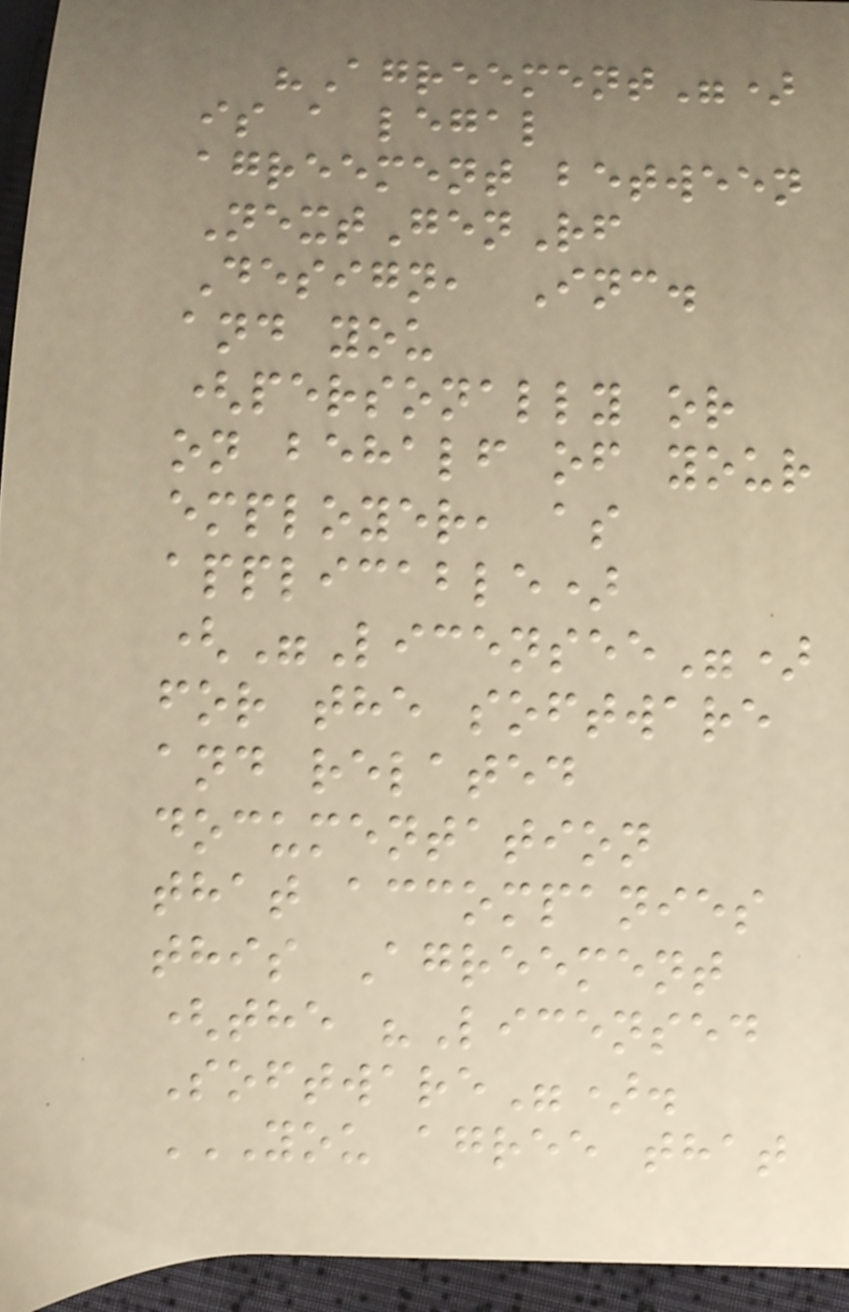"Agreement")
is a legal
agreement between
NextGenRf
Design, Inc.
and you
(personally or
on behalf of your
employer, as
applicable)
("Licensee")
for the software
and related
documentation
that accompanies
this Agreement
(the "Licensed
Software").
YOU AGREE THAT
